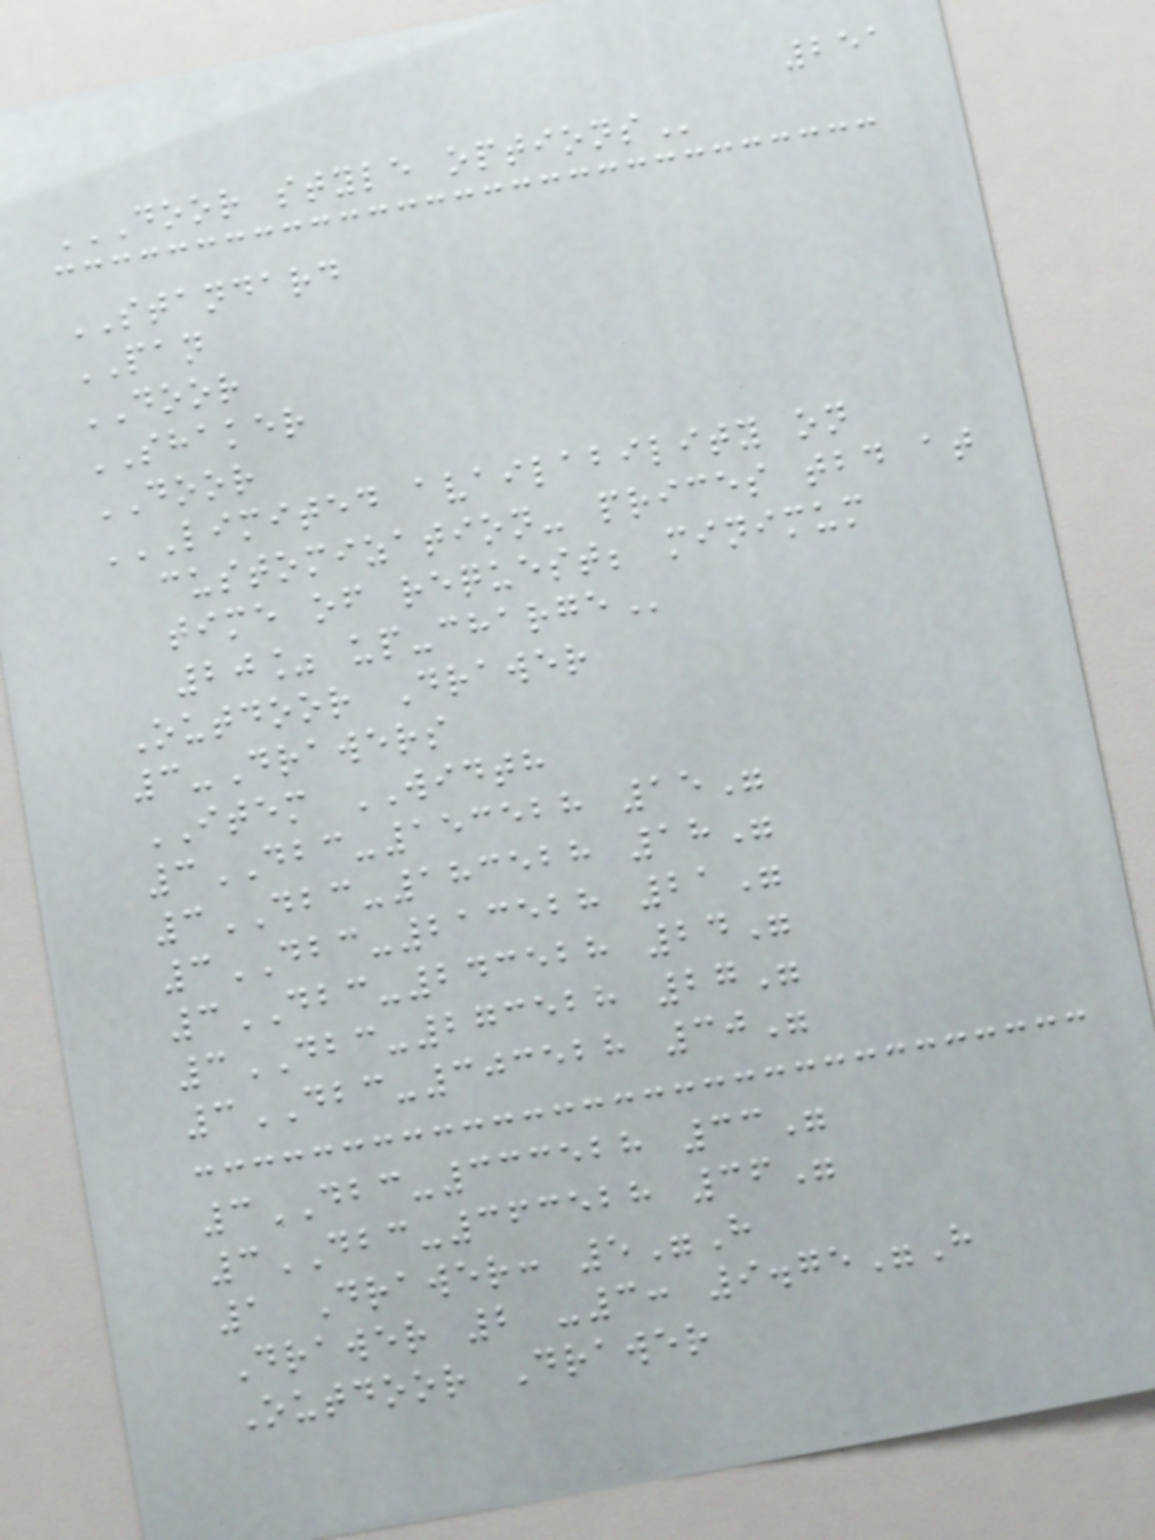251
DOOR STYLE OPTIONS
STANDARD
PAN
DOOR
SHAKER
DOOR
LIMITED AVAILABILITY ON
CUSTOMIZATION- PRICES TBD AT
TIME OF REQUEST; MINIMUM
20% UP-CHARGE
Outdoor Drawer
3-Drawers
ITEM WIDTH
3DBC-153528 15"
3DBC-183528 18"
3DBC-213528 21"
3DBC-243528 24"
3DBC-273528 27"
3DBC-303528 30"
3DBC-333528 33"
3DBC-363528 36"
1 Drawer: 5"H
Drawer 2 -3: 9.75"H
Outdoor Drawer
